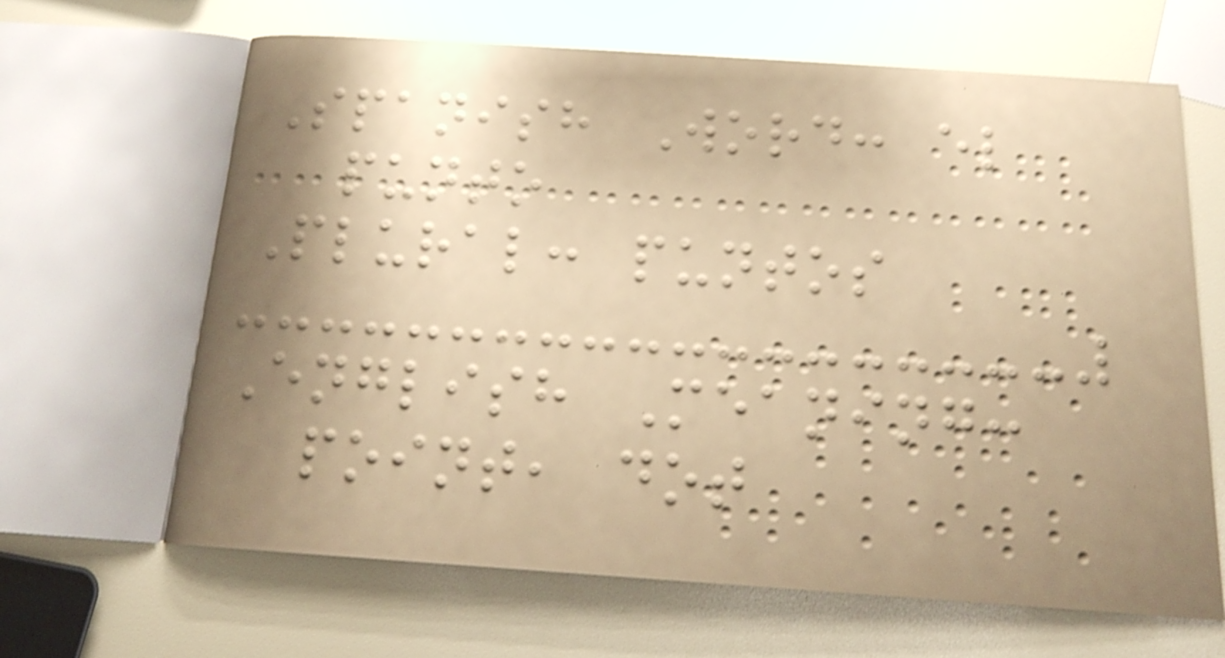Spanish Word: el
punto
Plural: puntos
English Meaning:
point, dot
